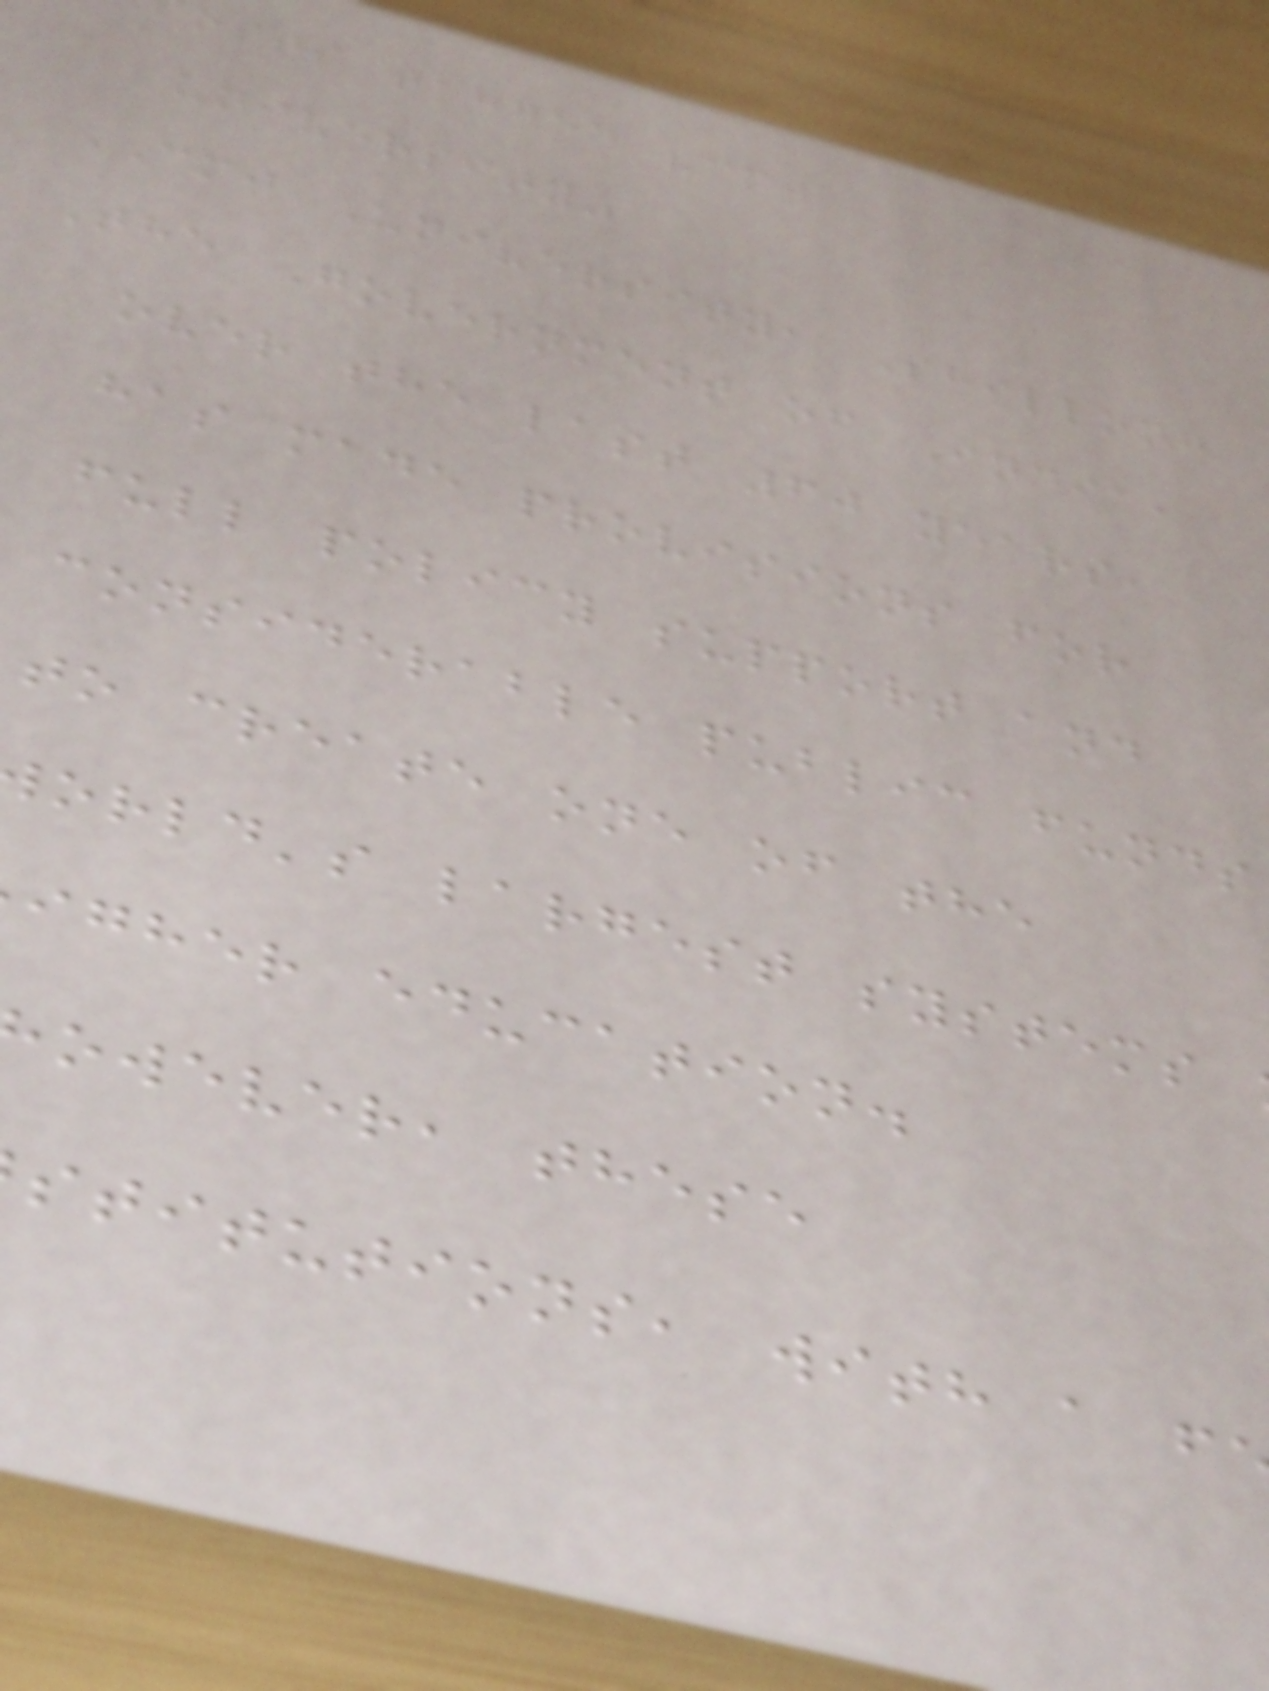osts tagged "cmj
university"
CMJ University, Shillong
The Government of India,
over the last 60 years,
has made provisions for
full policy support and
considerable public funds
to create one of the
orld's largest systems
igher education.
owever, these
stitutions, with a f
